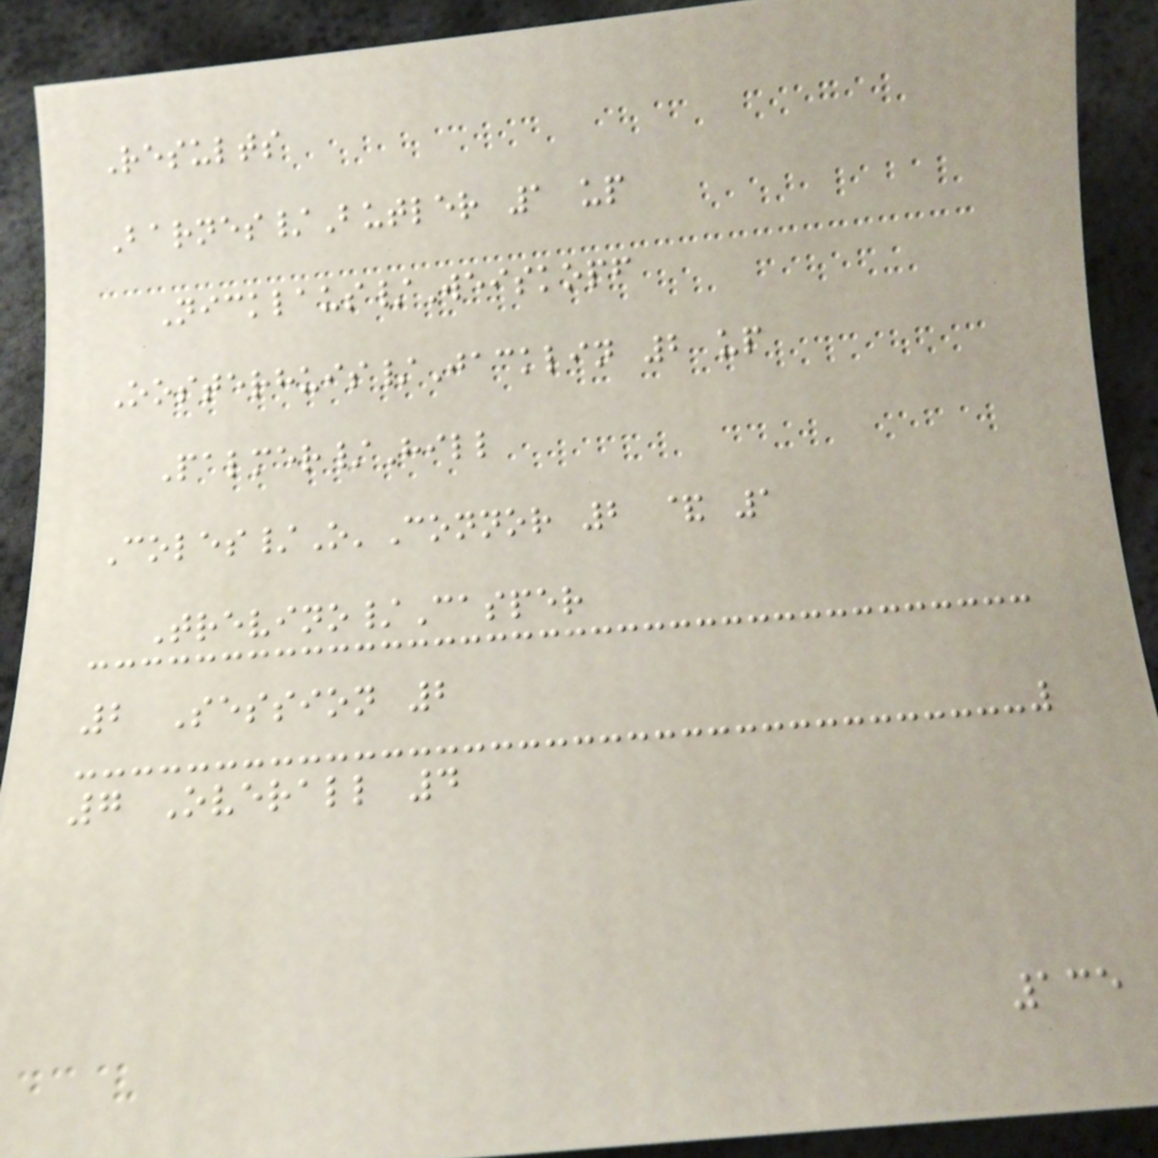Results
Barnes/Butler 1 up
Nicklaus/Weiskopf
Oosterhuis/Jacklin 2 up
Palmer/Hill
Coles/O'Connor 2 & 1
Trevino/Casper
2 Session 2
7 Overall 4
135
